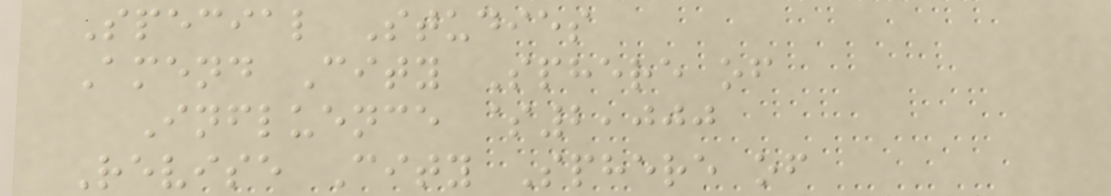Special Studies
Amend City Sphere of
Influence $2,000
Revise City Sphere of
